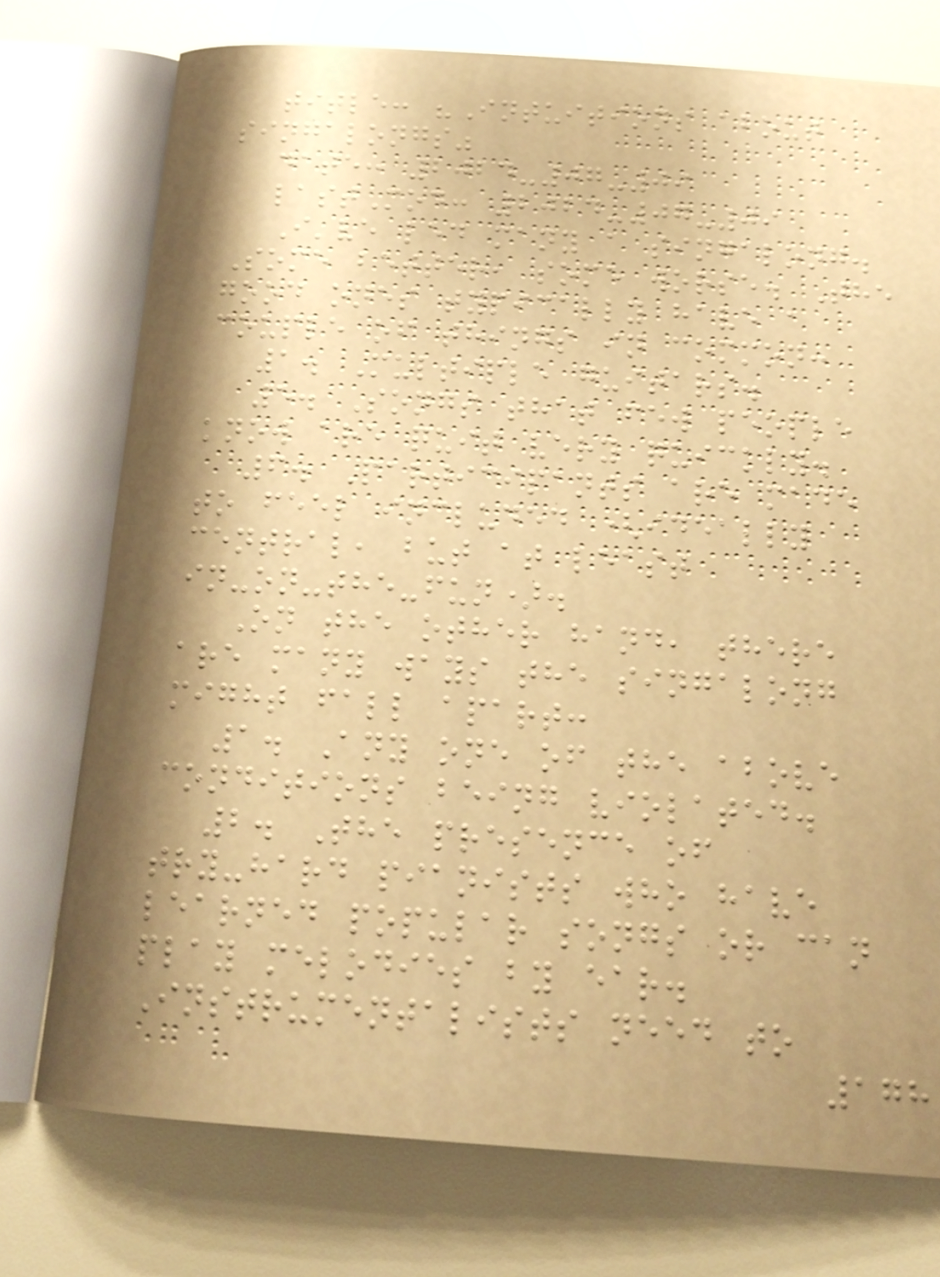title: "Intuitions about
singalongs"
date: 2024-07-09
lastMod: 2024-07-09
I've led many a singalong.
Some better, some worse. The
good ones typically have a
couple of things in common:
1. Multiple guitars.
5. Songs that few people
know are quit very quickly.
6. Participants are made
to feel included (ideally
central, but at least
in-on-the-fun).
On the other hand, there
are many ways the singalong
might fall apart:
1. Any one of the above
conditions being violated.
2. The presence of
try-hard pianists who have
learned popular songs or can
play melodies by ear.
Instrumentalists need to
178
